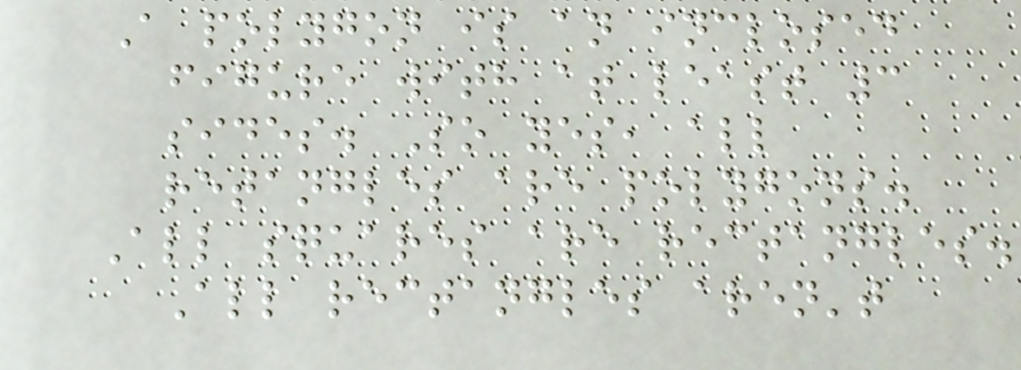A polygon is an inclosed
figure with at least 3
sides. So yes, all
retangles are polygons.
All squares are rectangles.
All rectangles aren't
